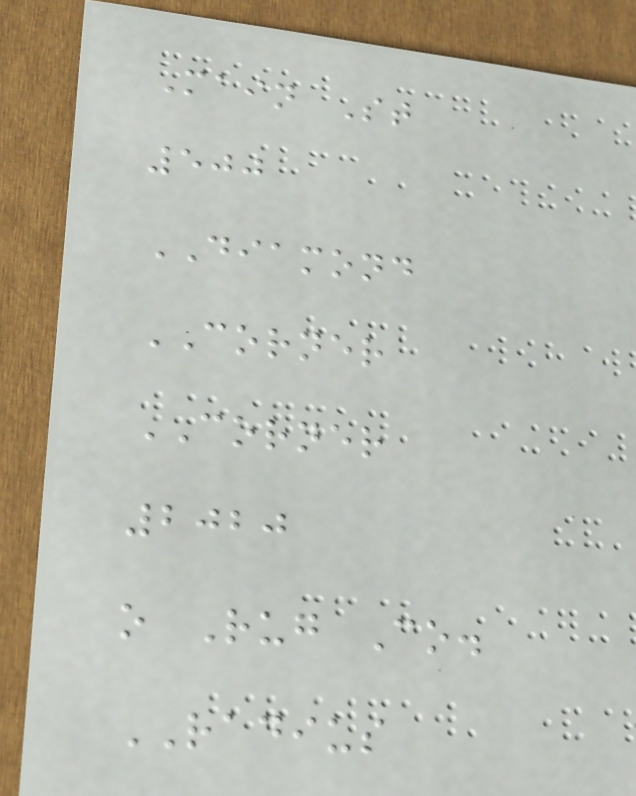Main St
500
DIAMOND
CORNER
CORNER
2020
o Rug Co.
RADIUS
